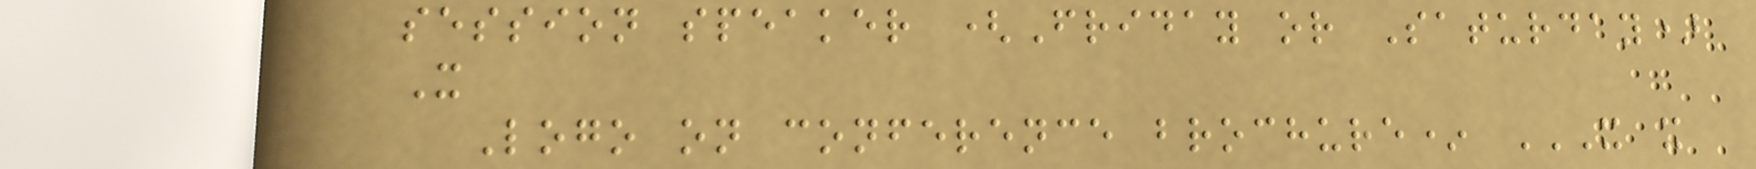session speaker (Friday or Saturday)
X
Logo on conference brochure* X X
